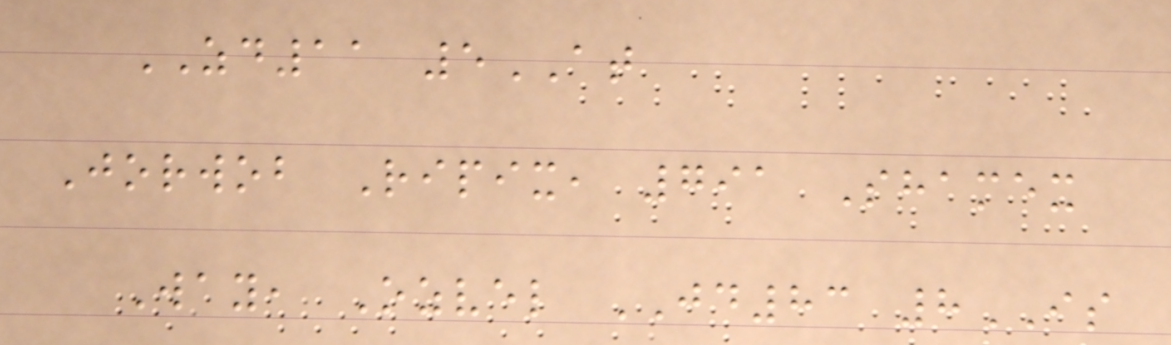ZD11 5AT
Jorwob Ripix, 791 Shamex
Way, Ozvel JD83 8IS
